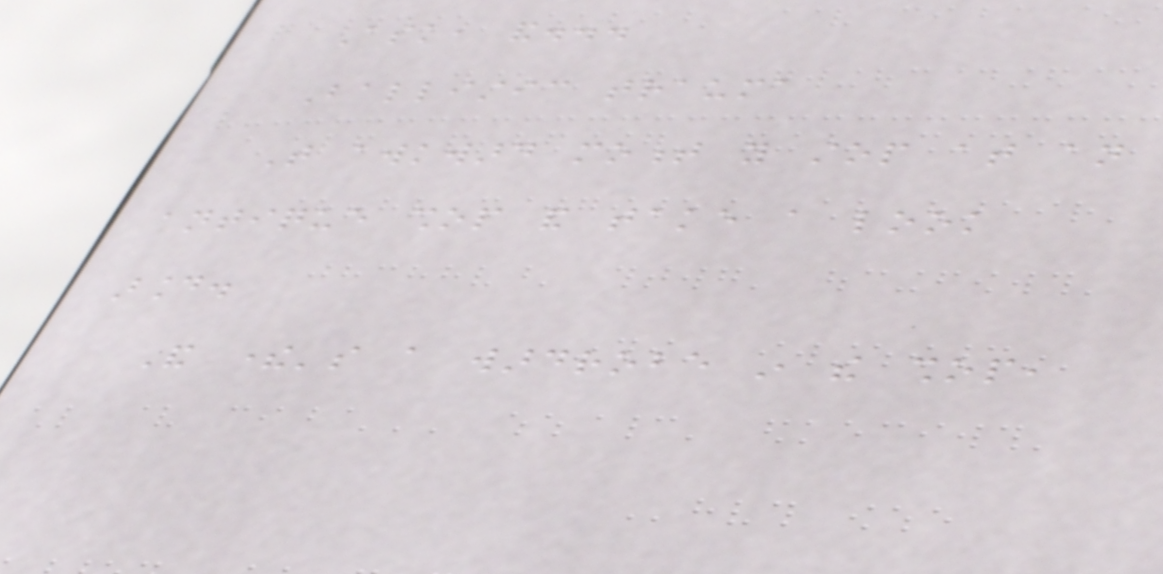Ask, and...
Ballistic trauma
That awkward moment you stop at an
antique shop and take a look
around.
And there's a wardrobe in the shop,
